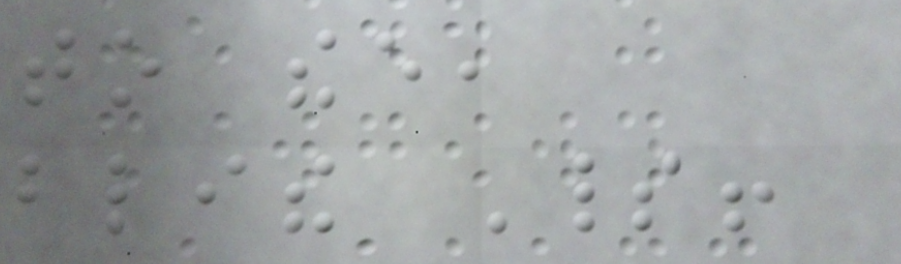to thee,
blithe Spirit!
